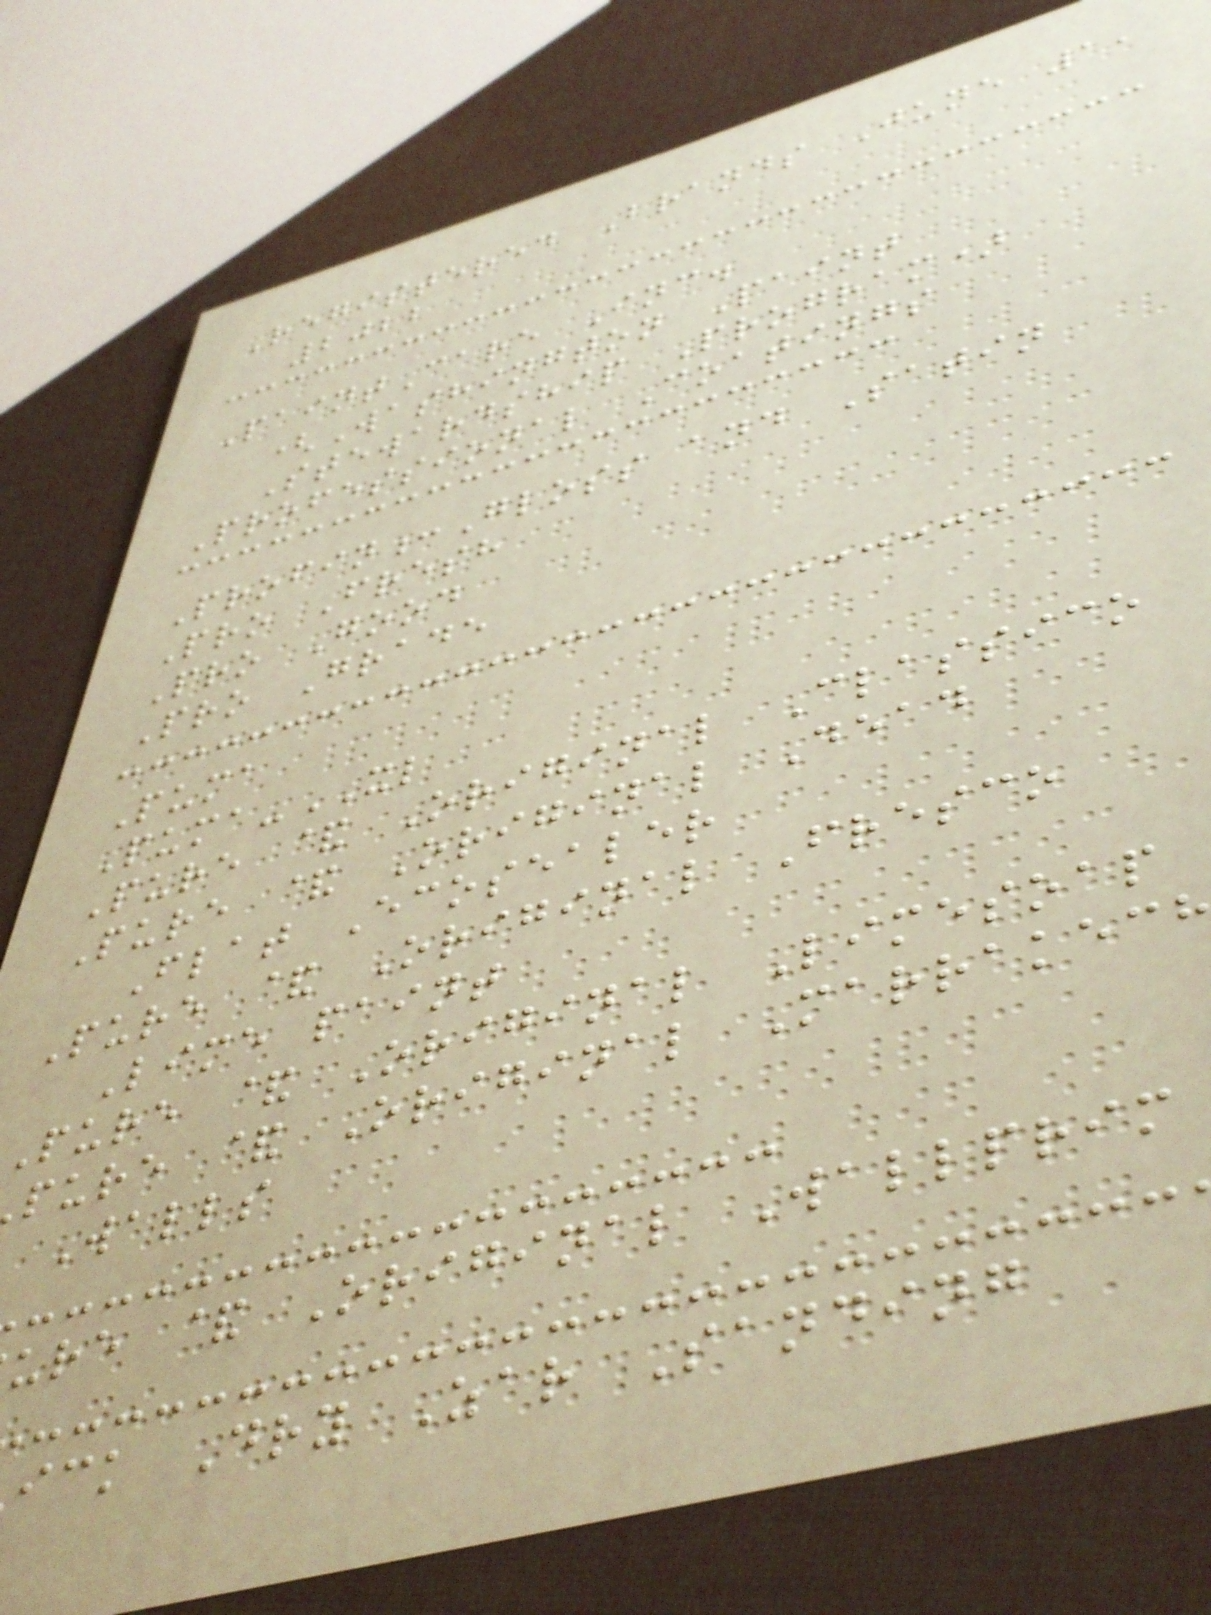Registered Brands June 1,
2022
PaintCare Inc.
(Washington Paint
Stewardship Program)
Professional Coatings
Profin:Gloss and Satin
Pro Fresh
Pro Good
Pro Grade
Puma
Puma-XL
Pure & Original Classico
Pure & Original Dead
Flat Ecosealer
Pure & Original Fresco
Lime paint
Pure & Original Limesoap
pure & Original Marrakec
Walls
ure & Original Wallprim
ick Dry Zar Sanding
